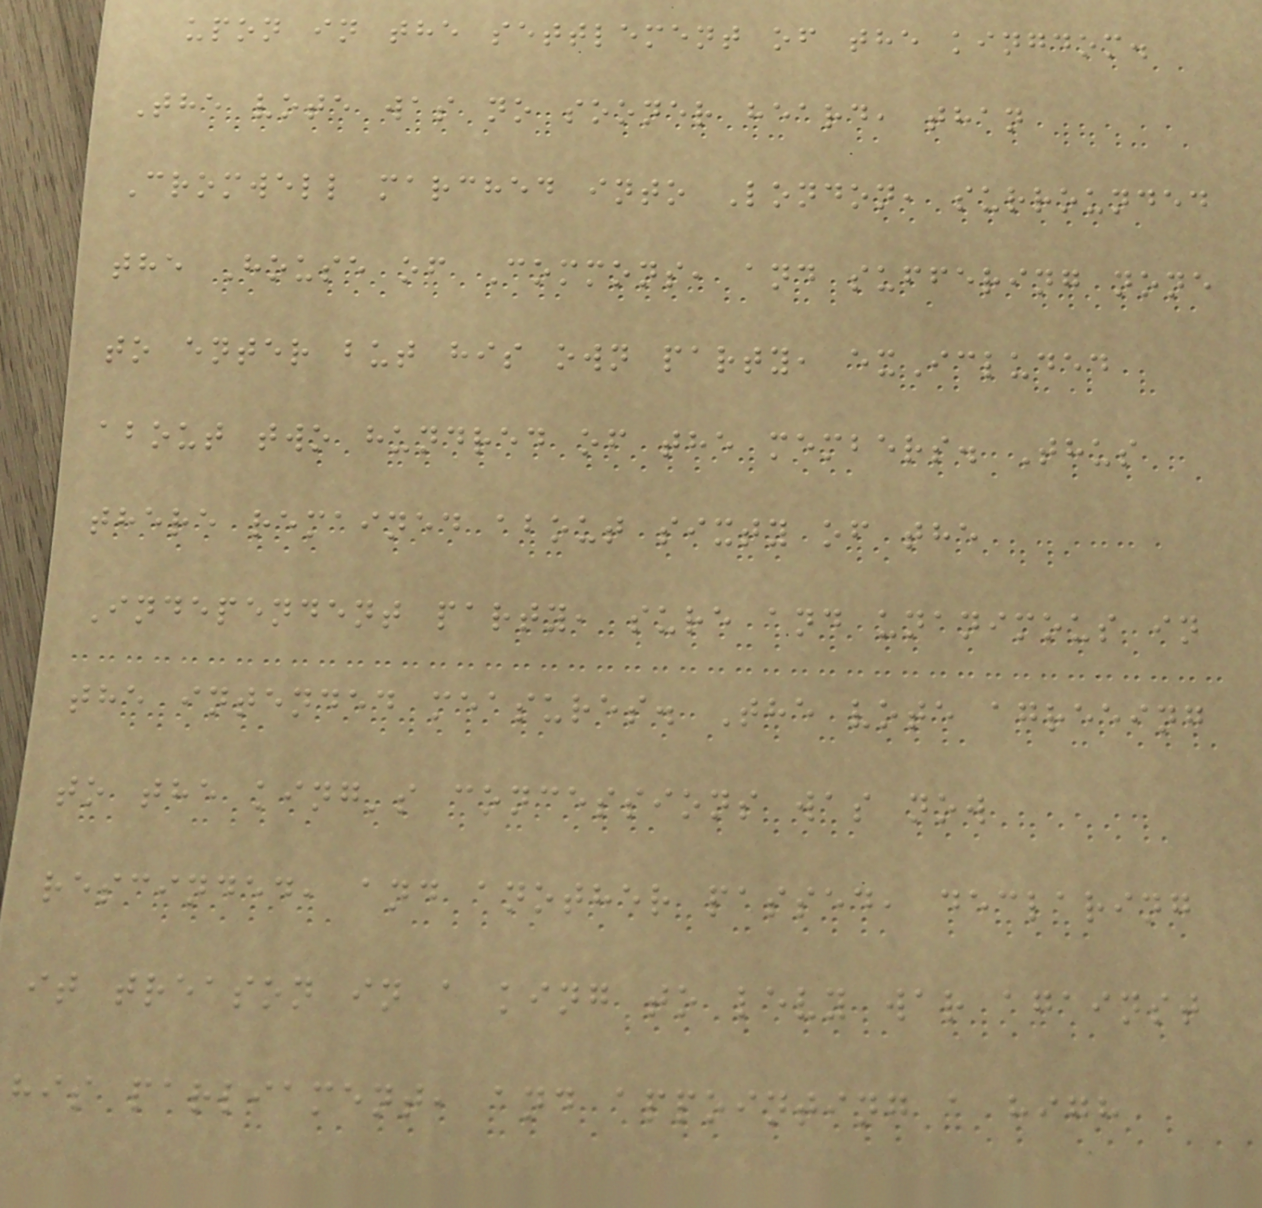upon in the settlement of the kingdom.
The vote was no sooner heard, than
Cromwell marched into London, surrounded
the House of Commons, and suffering none
to enter but his own party, exIcluded
about two hundred of the members. Thus
there remained about sixty of the
Independent party, sure and unanimous in
the intended measures. The vote agreeing
to the king's concessions was now
rescinded, and another passed, declaring
it treason in a king to levy war against
his parliament, and appointing a high
